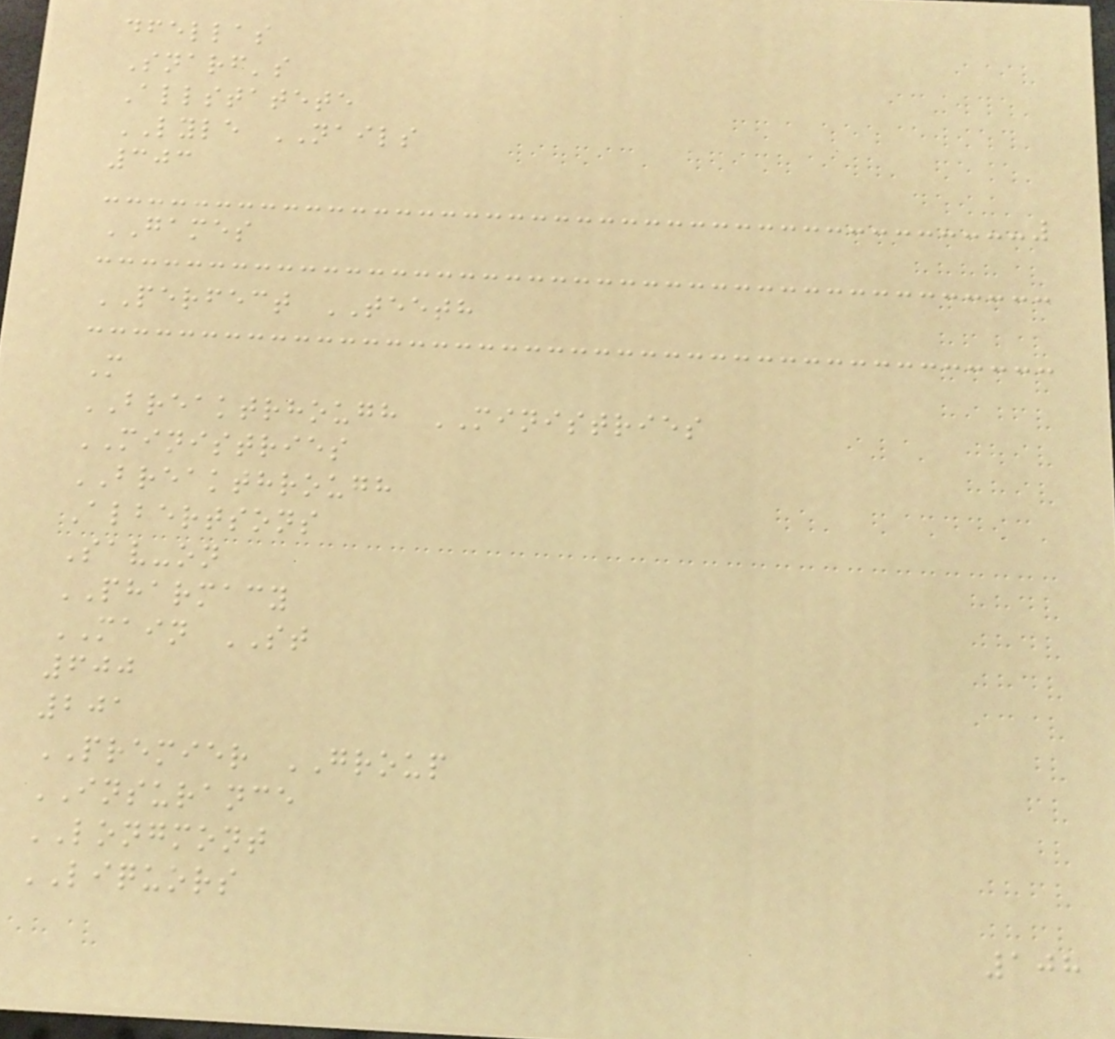dfellas
Snarf's
Allstatete
LYLE NAILS
303
GAMES
PERFECT TEETH
M
BREAKTRHOUGH MINISTRIES
MINISTRIES
BREAKTHROUGH
Albertsons
Sav-on
PHARMACY
MAIN ST
600
201
PREMIER GROUP
INSURANCE
LONGMONT
LIQUORS
108
